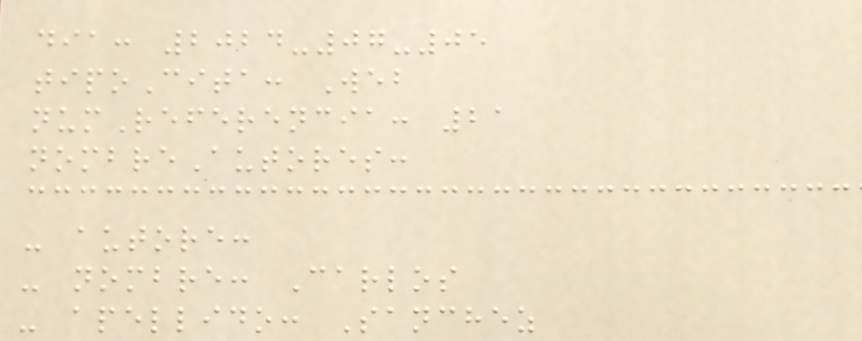dia: 2024-07-05
tipoCita: Web
numReferencia: 21
nombreAutores:
- autore:
- nombre: Carlos
- apellido: Sanchez
